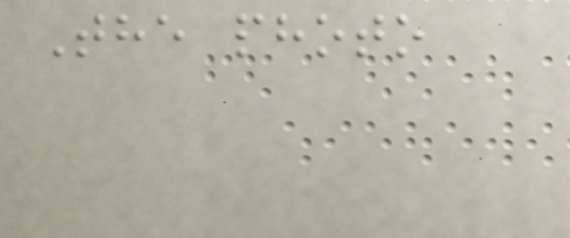The photo
